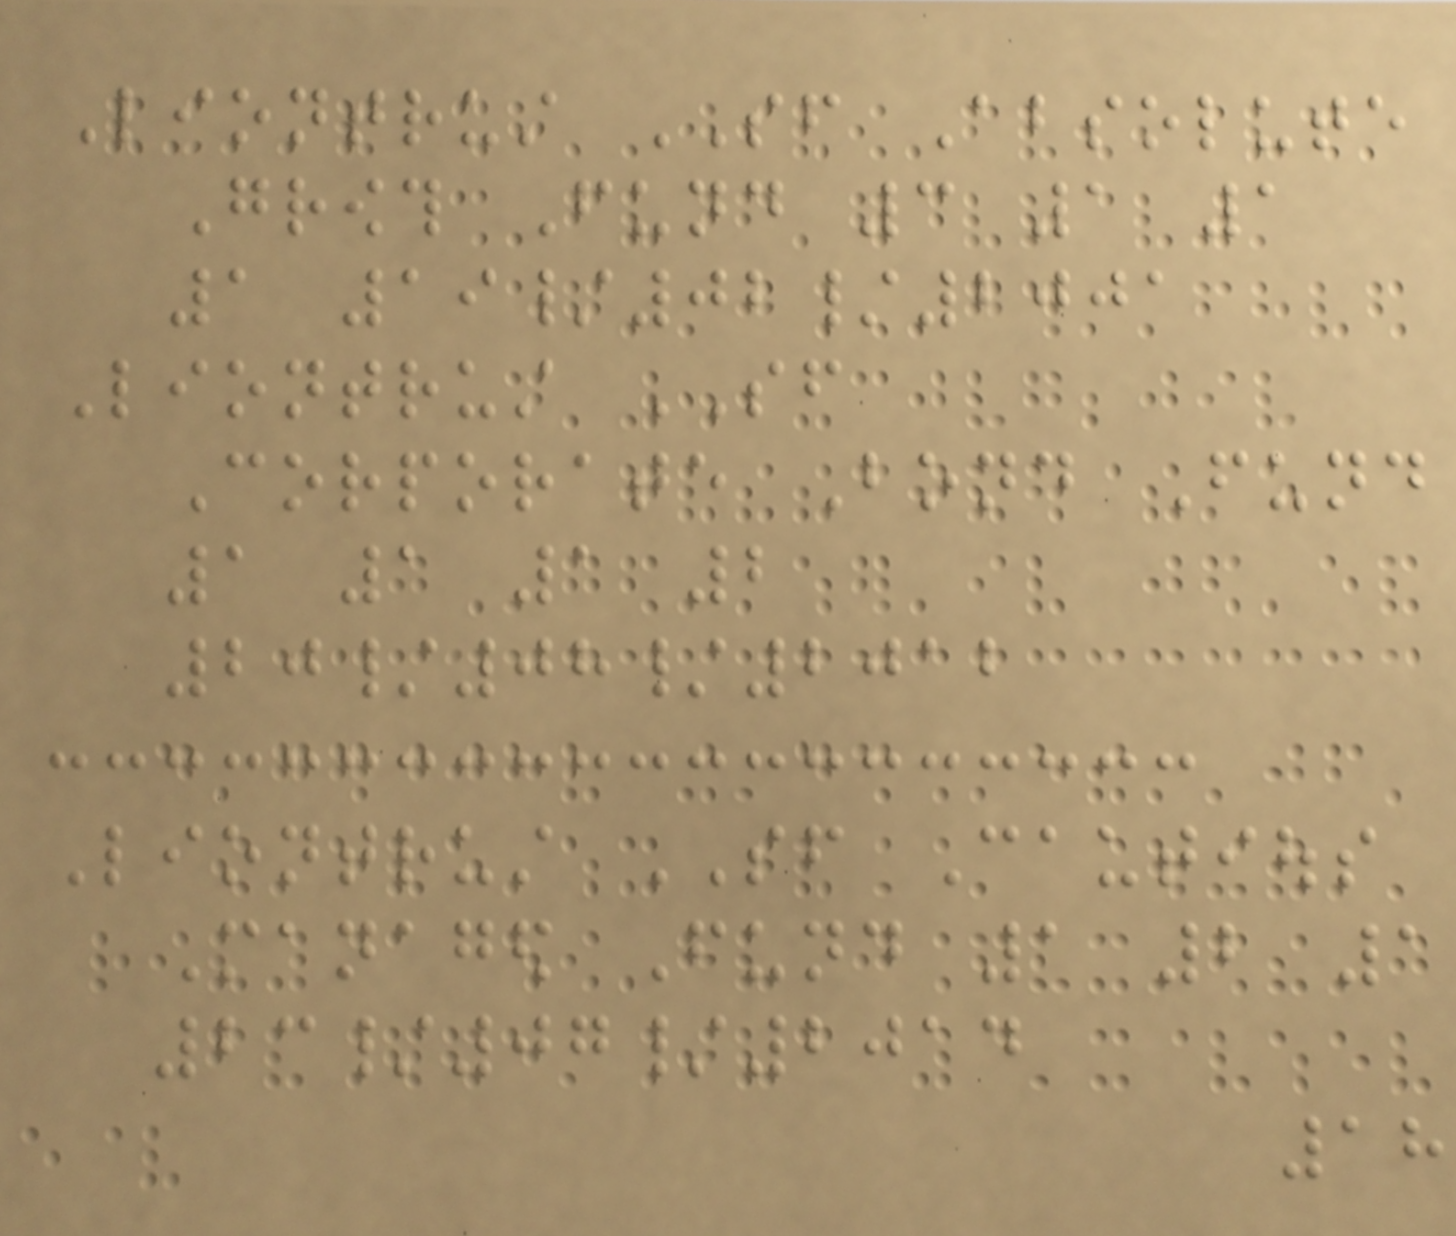Liontrust SF Absolute
Growth Fund 3 1 1
1 19/02/2001
Liontrust SF
Corporate Bond Fund
1 1 1 2
20/08/2012
Liontrust SF Cautious
Managed Fund 1 2 1
23/07/2014
18
